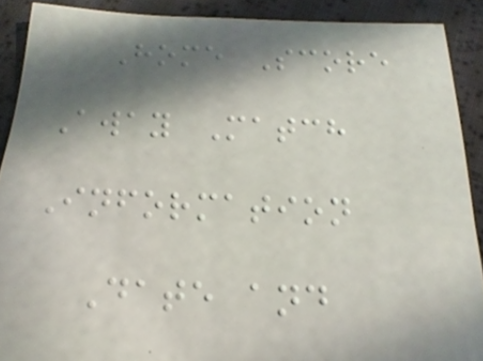Home Score
Away Match
Information
Date and
